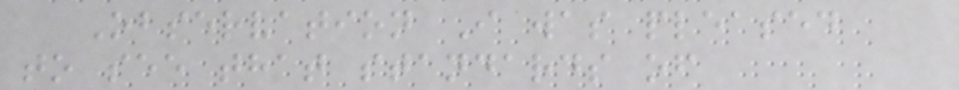Observation I was pleased
to see that standards of
